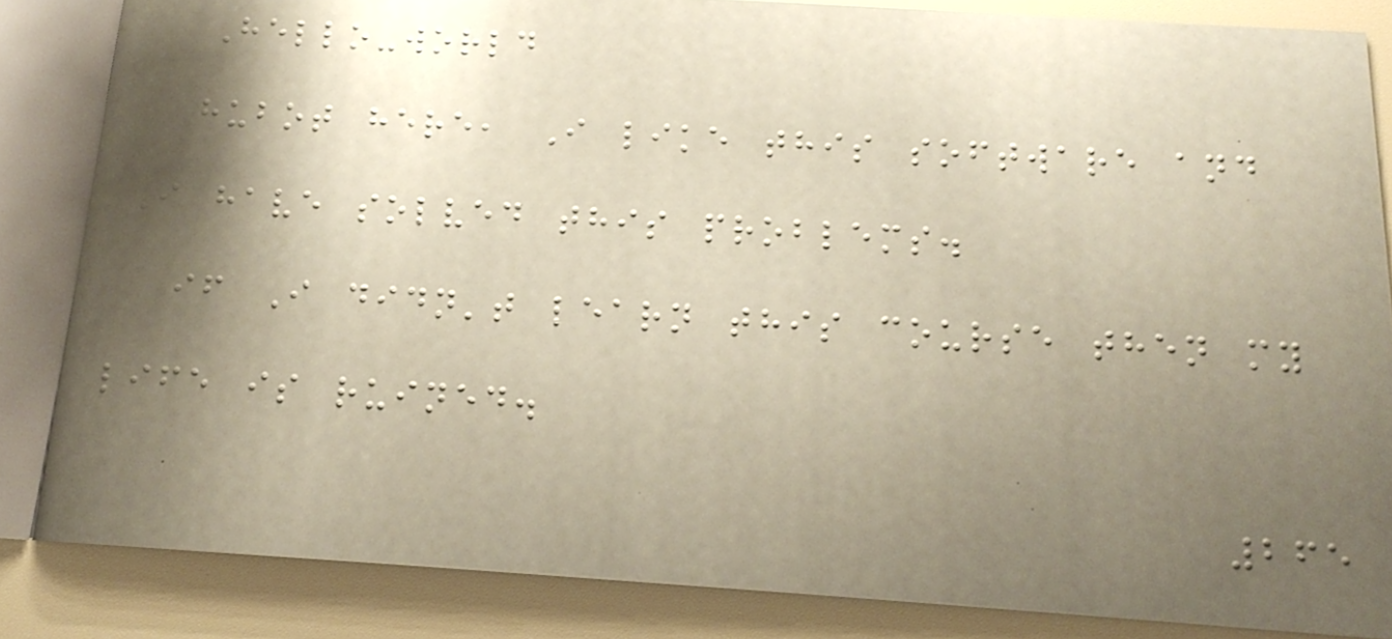Hello-world
hubot here, I like this software and
I have solved this problems.
if I didn't learn this course then my
life is ruined.
265
